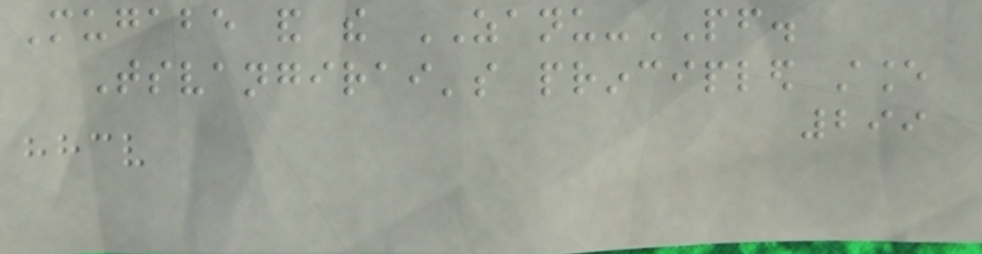Mugabe and the ZANU-PF.
Tsvangirai's principled stance
299
